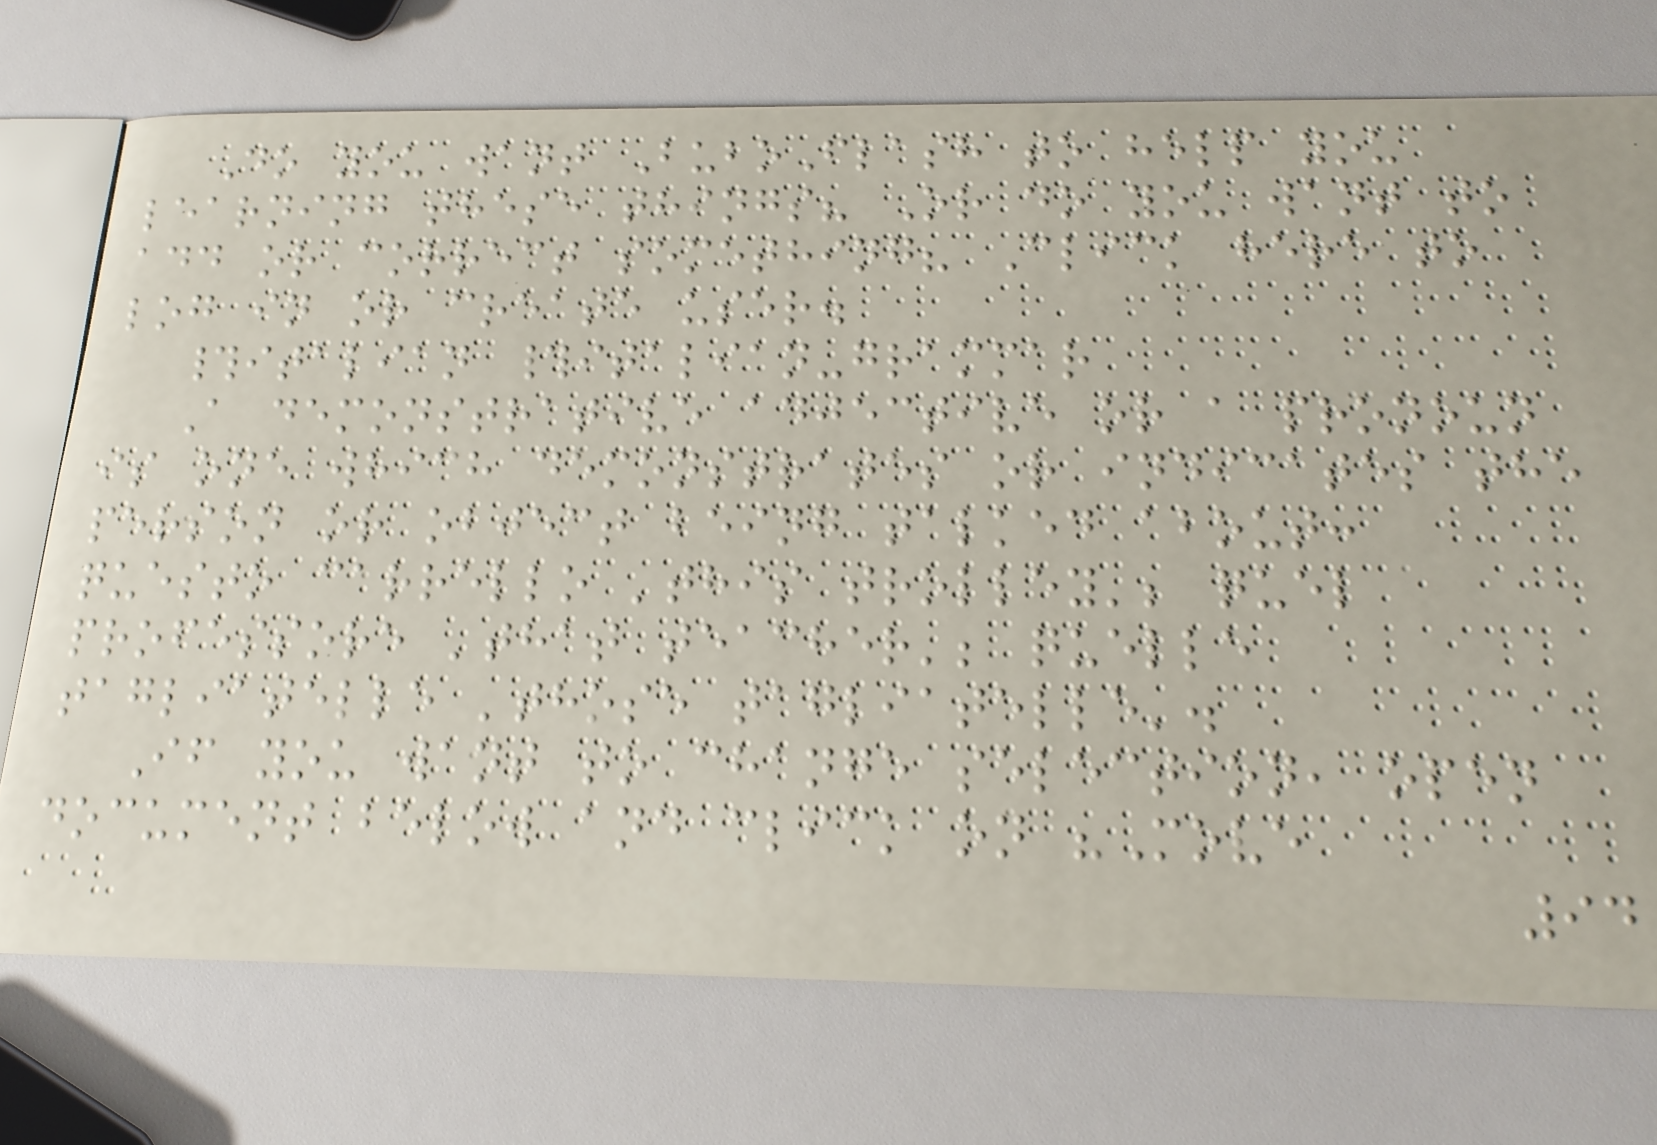Do you want BuboFlash to help you
learning these things? Or do you want to
add or correct something? Click here to
log in or create user.
#italian #italian-grammar
A demonstrative adjective or a pronoun
is one which demonstrates or indicates the
person or object being talked about:
questo carrello 'this trolley'; quel
professore 'that teacher'; quelle
tagliatelle 'those tagliatelle'.
If you want to change selection, open
document below and click on "Move
94
